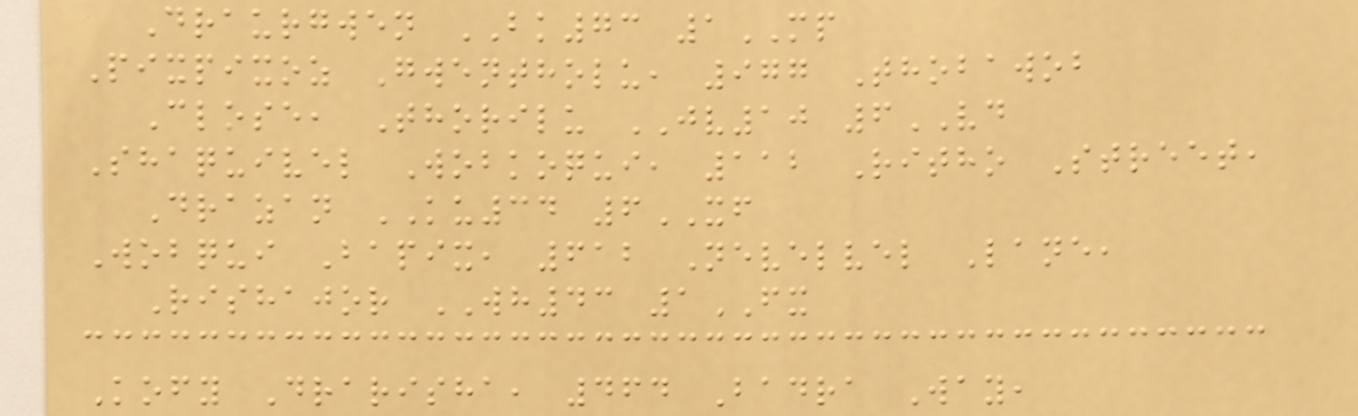Draurgwen BK73 1MP
Pixpixoz Gwentholu, 977 Thobawob
Close, Thorilu JV10 6VD
Shaquivel Wobkoqui, 112 Ritho Street,
Drazan KU34 6XF
Wobqui Bapix, 612 Nevelvel Lane,
Rishajor WH43 1FX
Kofy Drarisha, 464 Badra Way,
